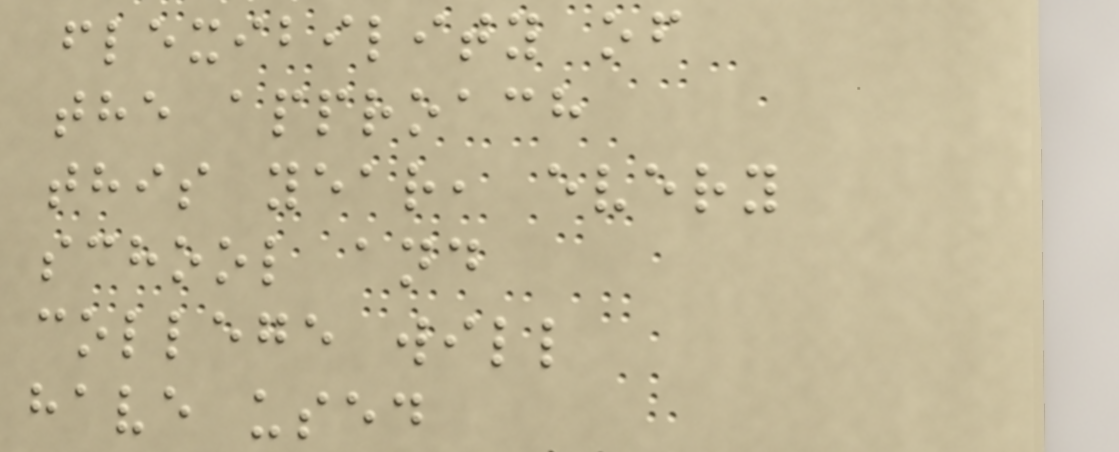flexibility of
the approach
this year, every
school and
college will
have used
